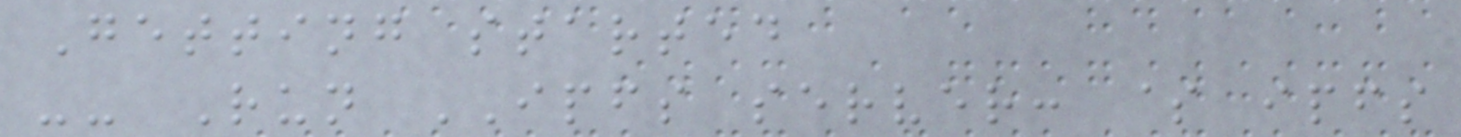Getting started
-- Run IPFS server: $ ipfs
